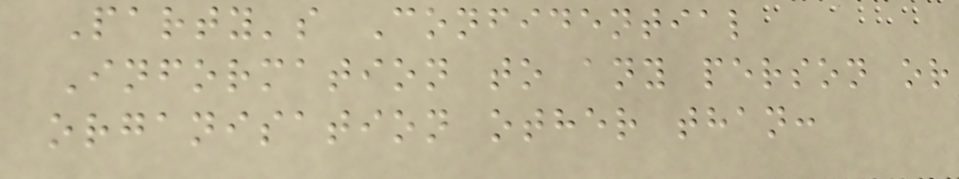Party's Confidential
Information to any person or
organisation other than:
